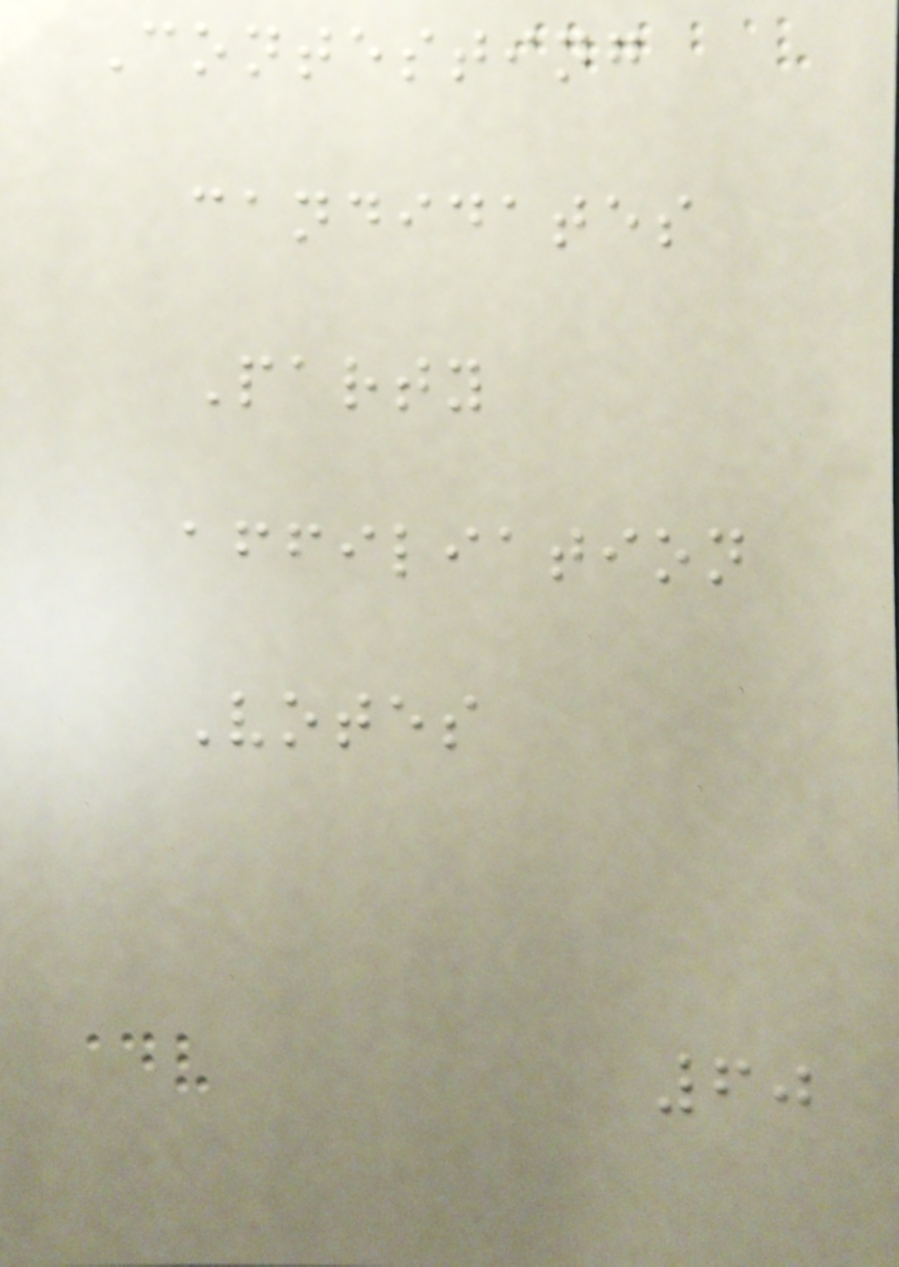Contesting
candidates
Party
affiliation
Votes
60
